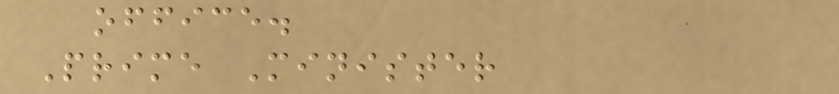office.
Prime Minister
